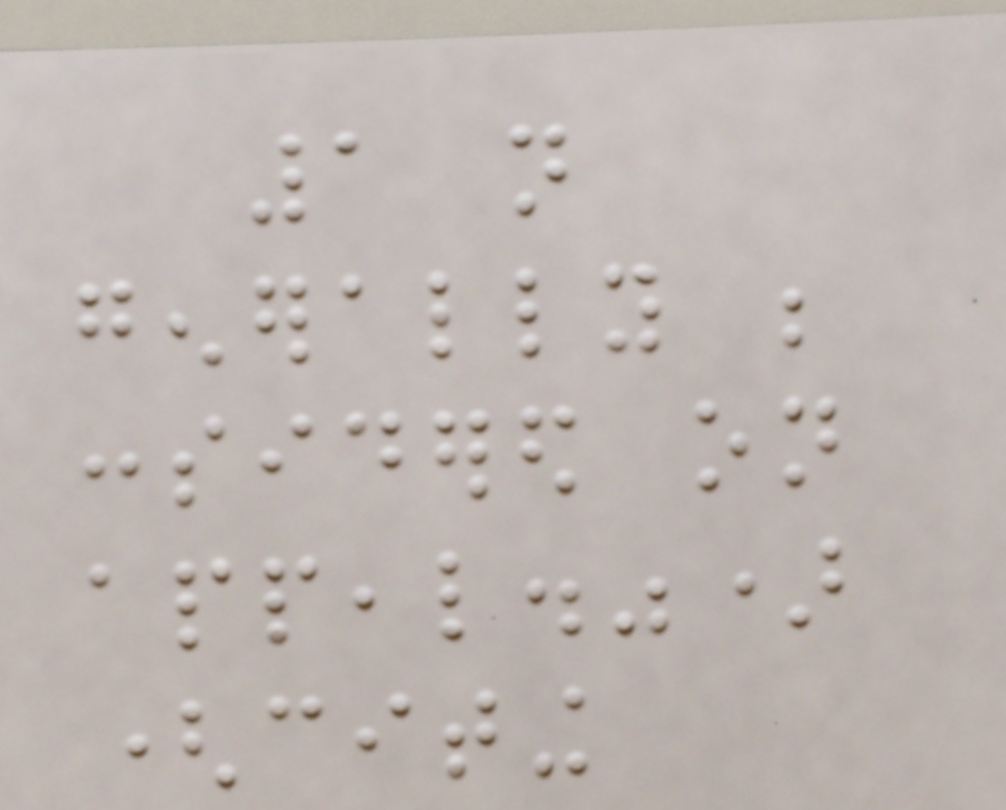1 not
generally be
considered on
appeal.")
(citing
